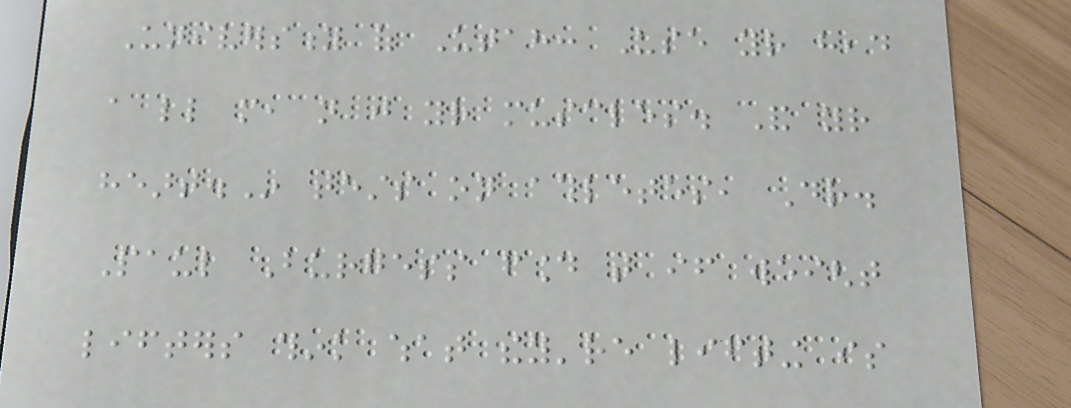University of Utah: Use your head
a little more, not just your muscles. And your
heart.In tests on athletes, Dr.
Paul Burgess found that if weight
lifters think what they're lifting is
